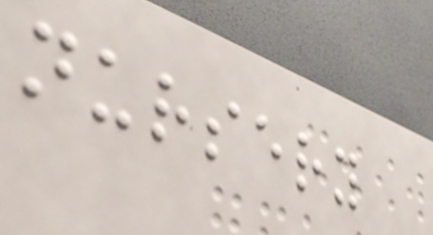nursery
